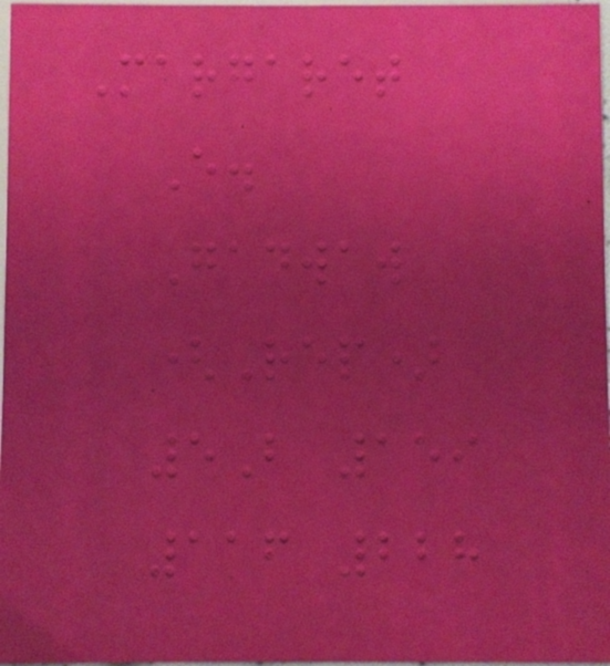Margaret
E.
Gadwaw
(Rep)
5B 159
116 228
